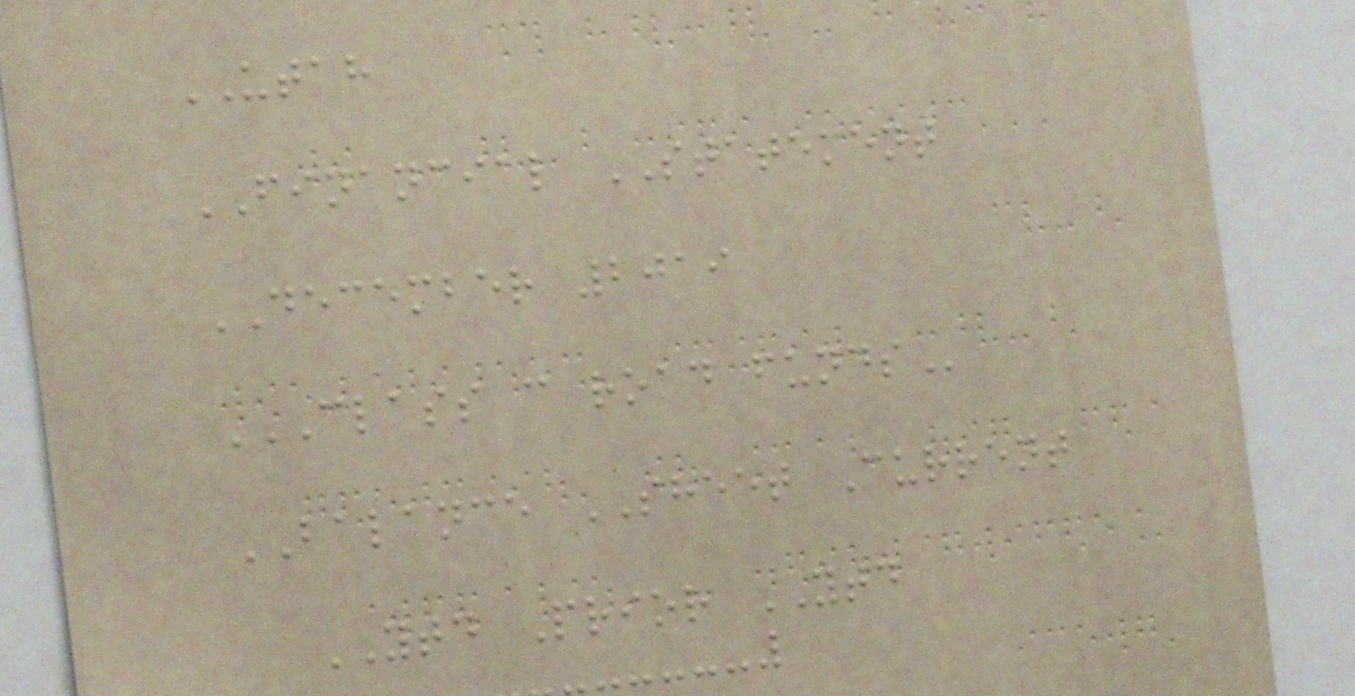UTAH
FINANCIAL STATEMENT
DECEMBER 2019
CLASS C ROAD FUNDS
BALANCE SHEET Current
YTD Prior YTD
